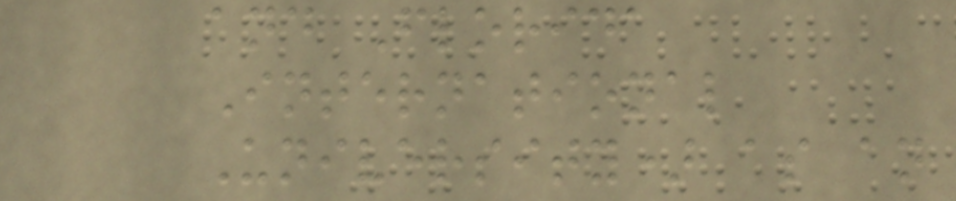and Florida
International
University) as an
